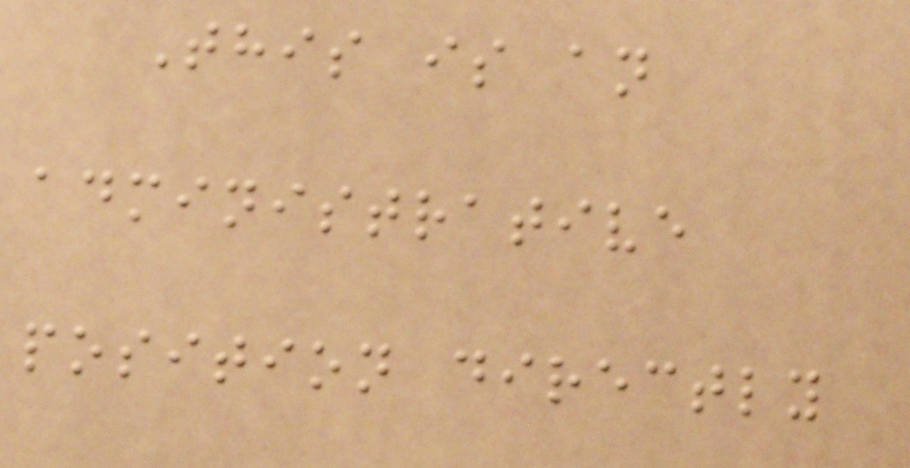This is an
administrative
position directly
